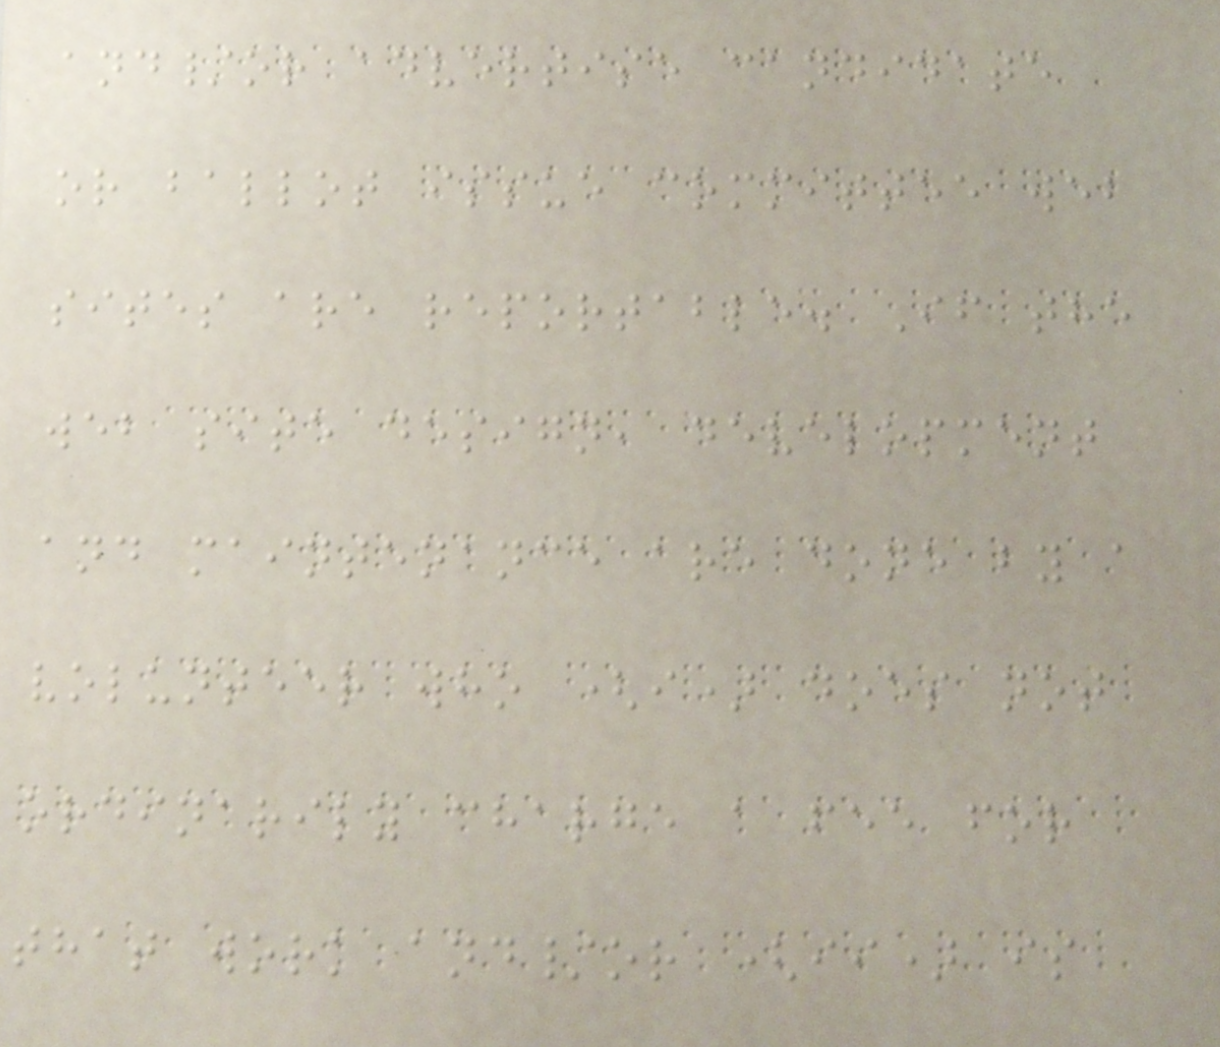and/or advertise candidate
or ballot issue committee web
sites are reportable. If the
web site design, development
and maintenance are done by a
volunteer who (i) does not
ordinarily charge a fee for
that work and/or (ii) is
